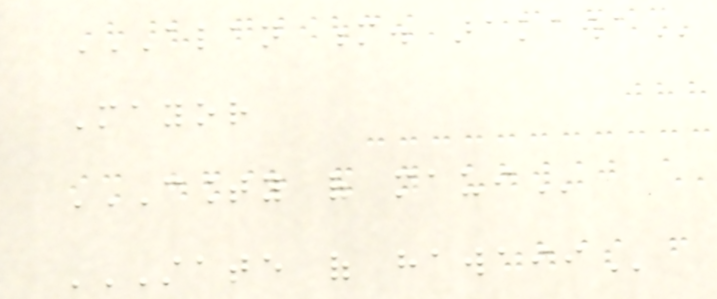ALAN M. ARAKAWA
Mayor
COUNTY OF MAUI
STATE OF HAWAII
